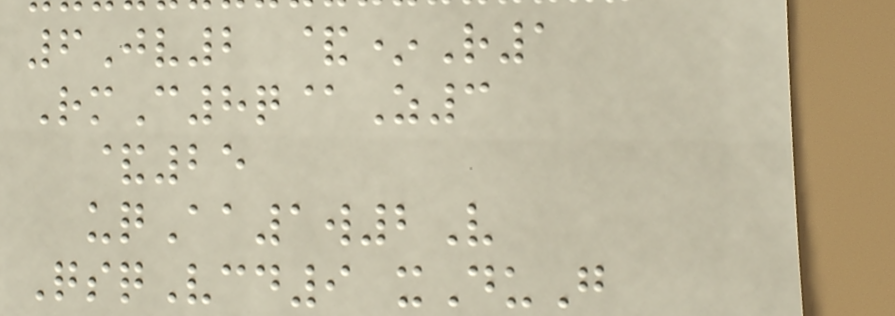6Jv2 &*R1
RmC8q@Z3
&25
uqAa1w2V
QsqVcd9 xDuG
